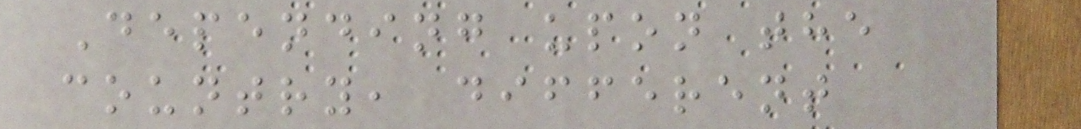Depending upon the
country, different
